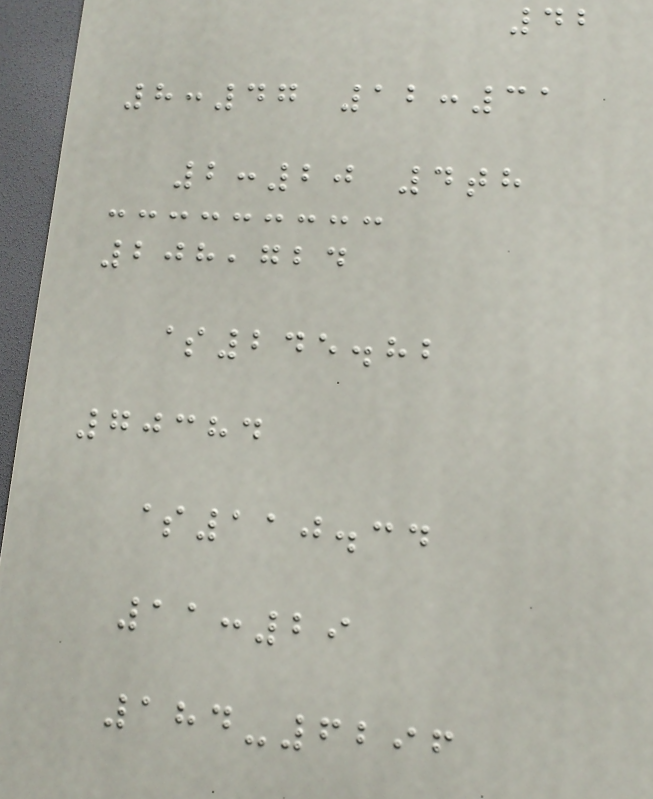42
8:47 12:31
2:20 4th
208,724
$245.82
70384
$110.34
11:29
184-6296
